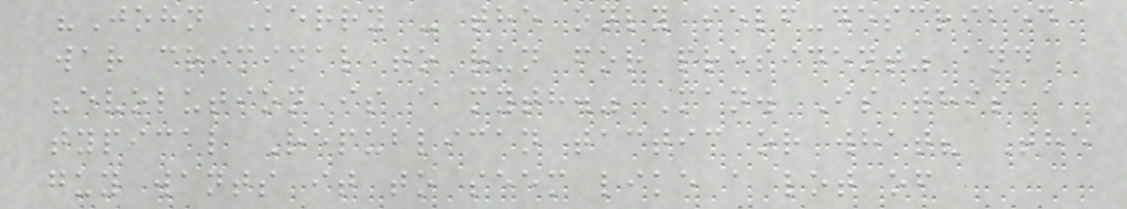"John Kerry - the only self-described
war criminal to run for president" and
"evolution is a myth." Man. Is this a
typical Republican tactic or what? The
guy wants it to seem like a lot of
